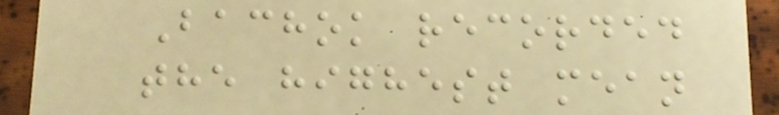Bachok recorded
the highest mean
